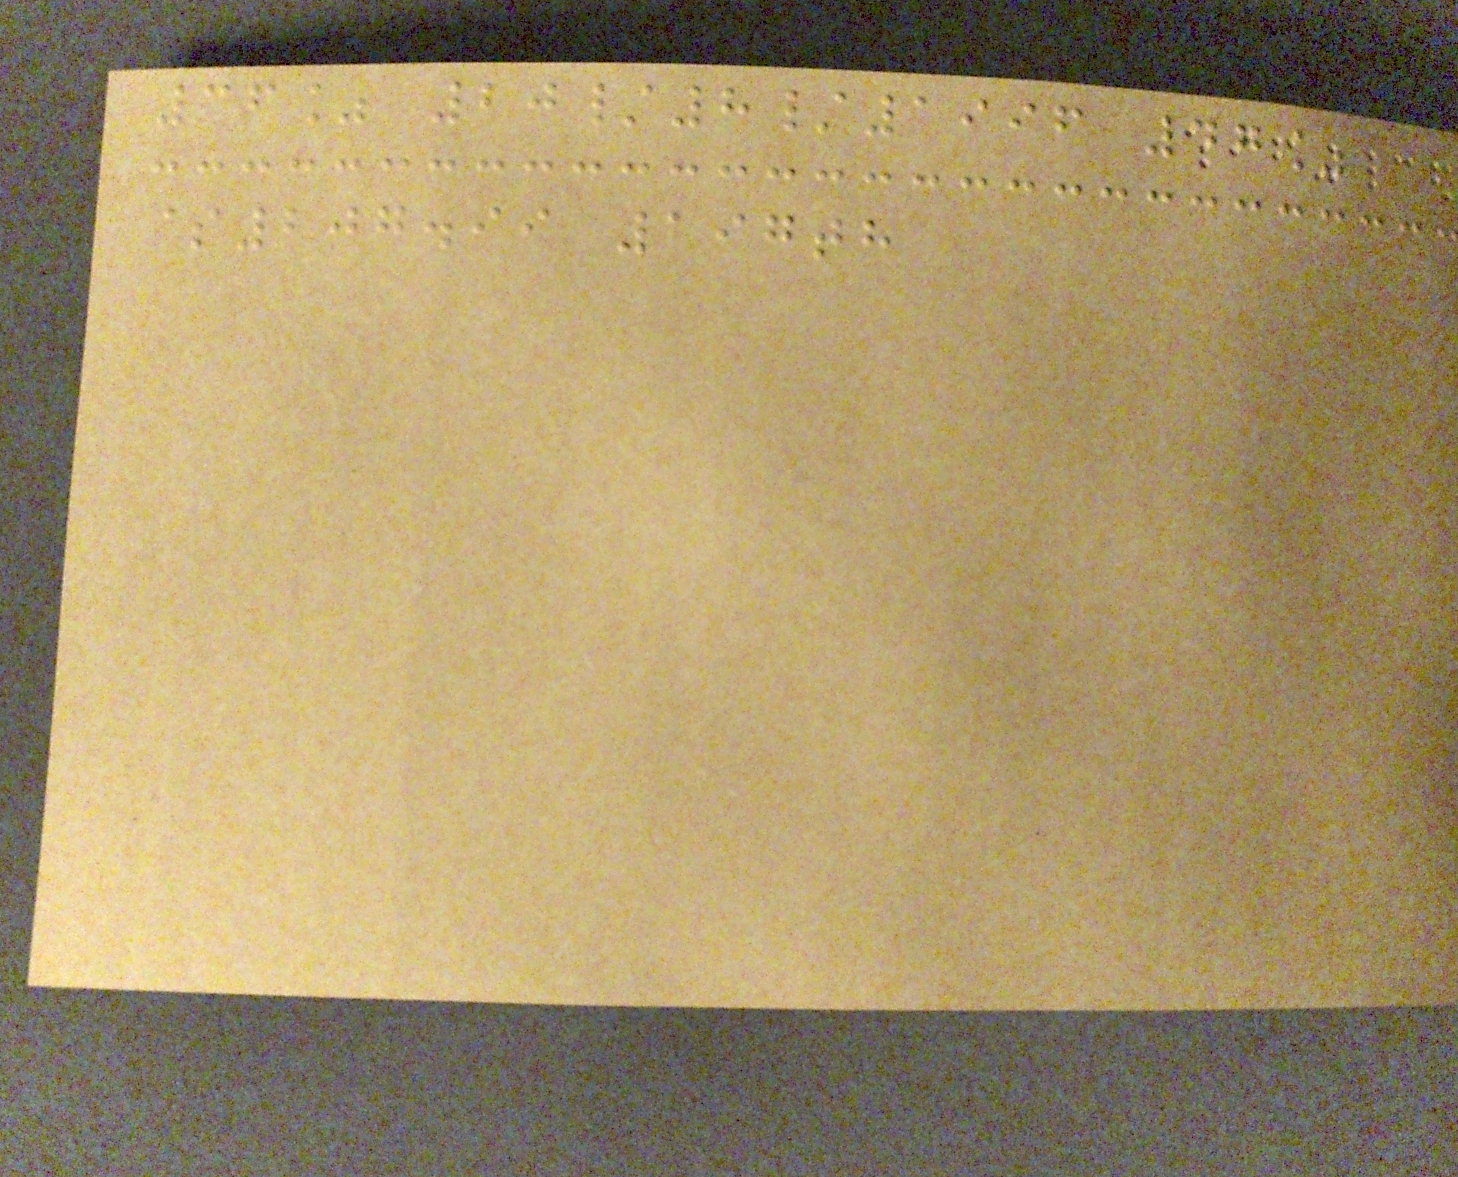36% 20/8/1996 47%
$207.99 197th
